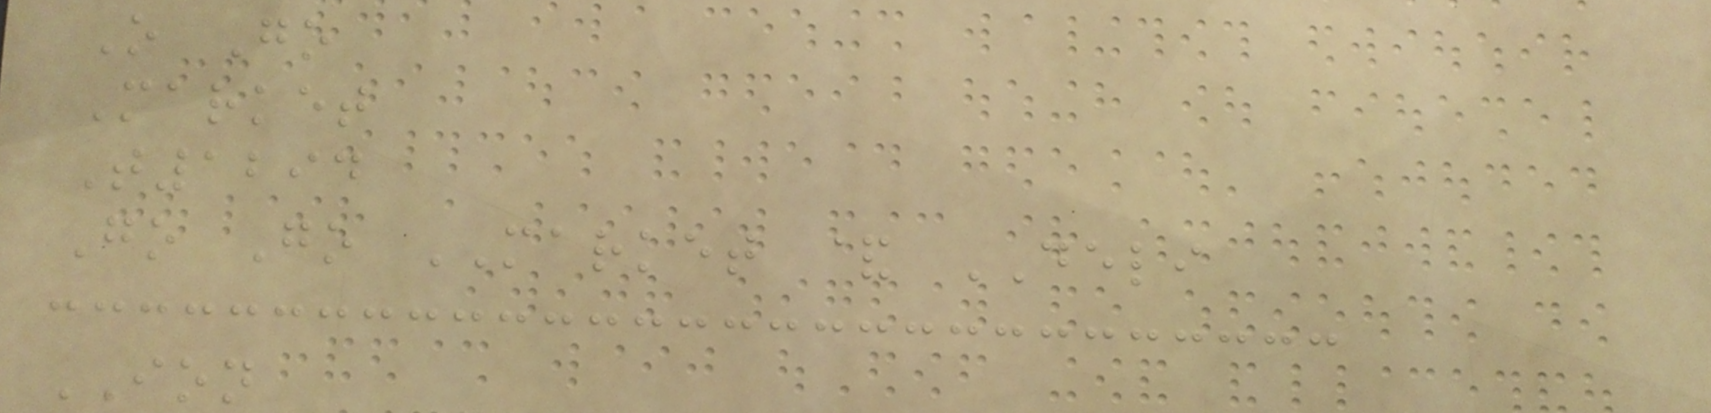O Go
Market
T1294
Go Go MARKET & DELI
ION
